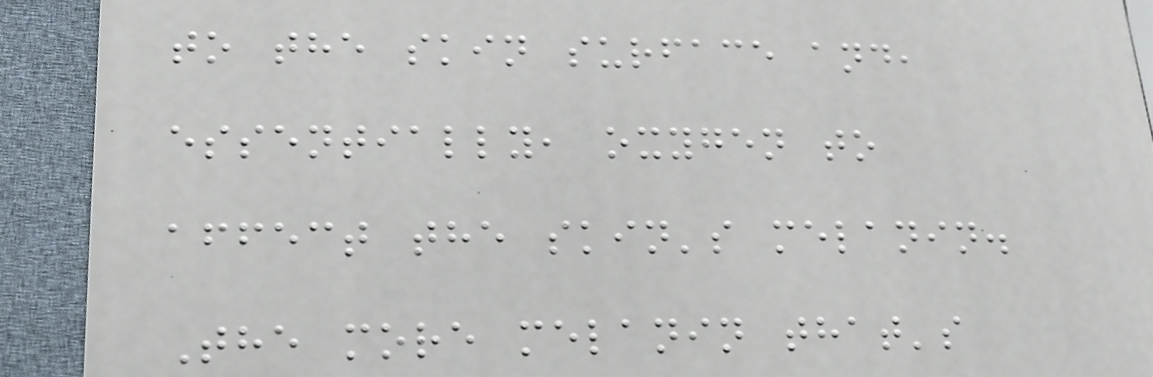to the skin surface and,
essentially, oxygen to
affect the skin's melanin.
The more melanin that's
